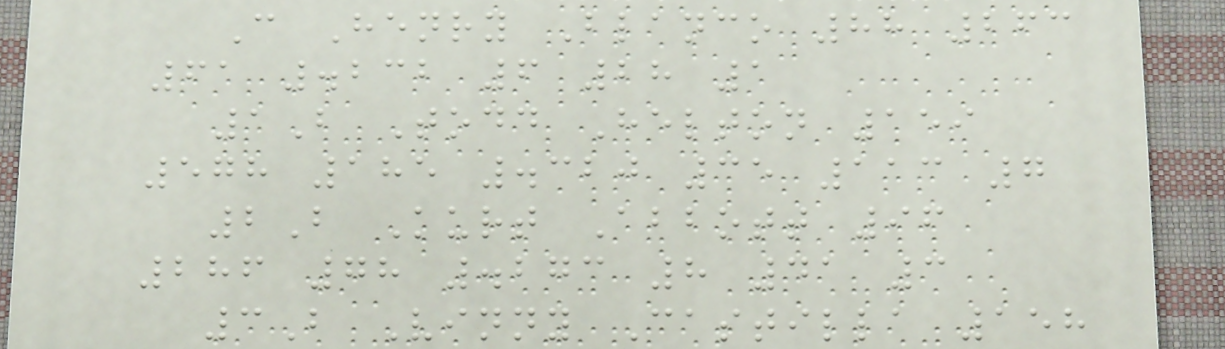C Henry Blanco 88 263
61 .232 6 28 1
1B Todd Helton 159
578 185 .320 35 113 7
2B Kurt Abbott 96
286 78 .273 8 41 3
3B Vinny Castilla 158
